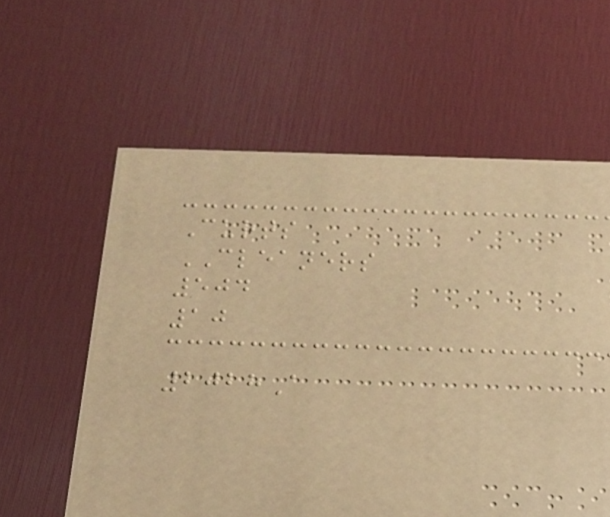Curts
CLEANERS
504
10
2028A
